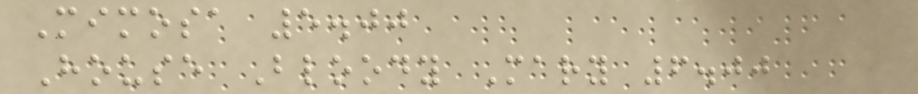Mimosa 5.00
House Bloody Mary 6.00
